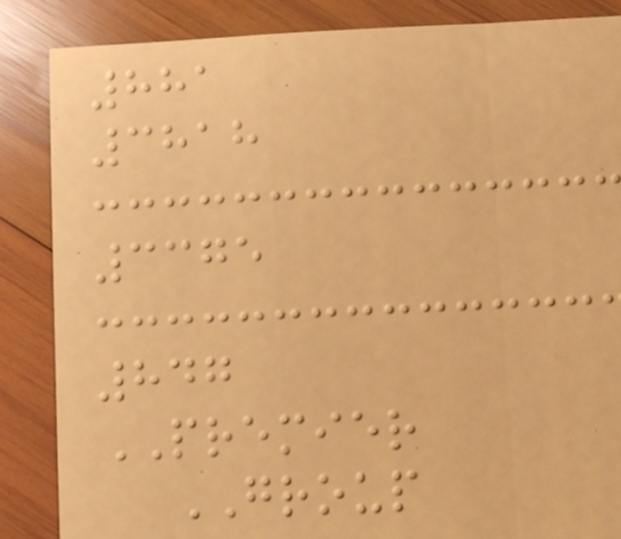881
3818
3375
847
PREMIER
GROUP
